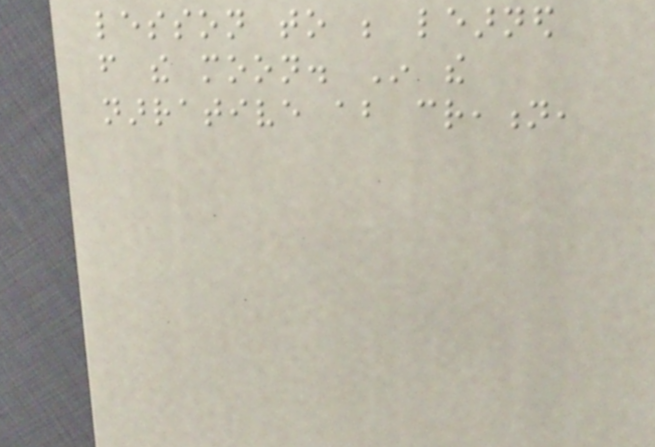lesson to be learned
from the moon. In the
narrative about creation,
